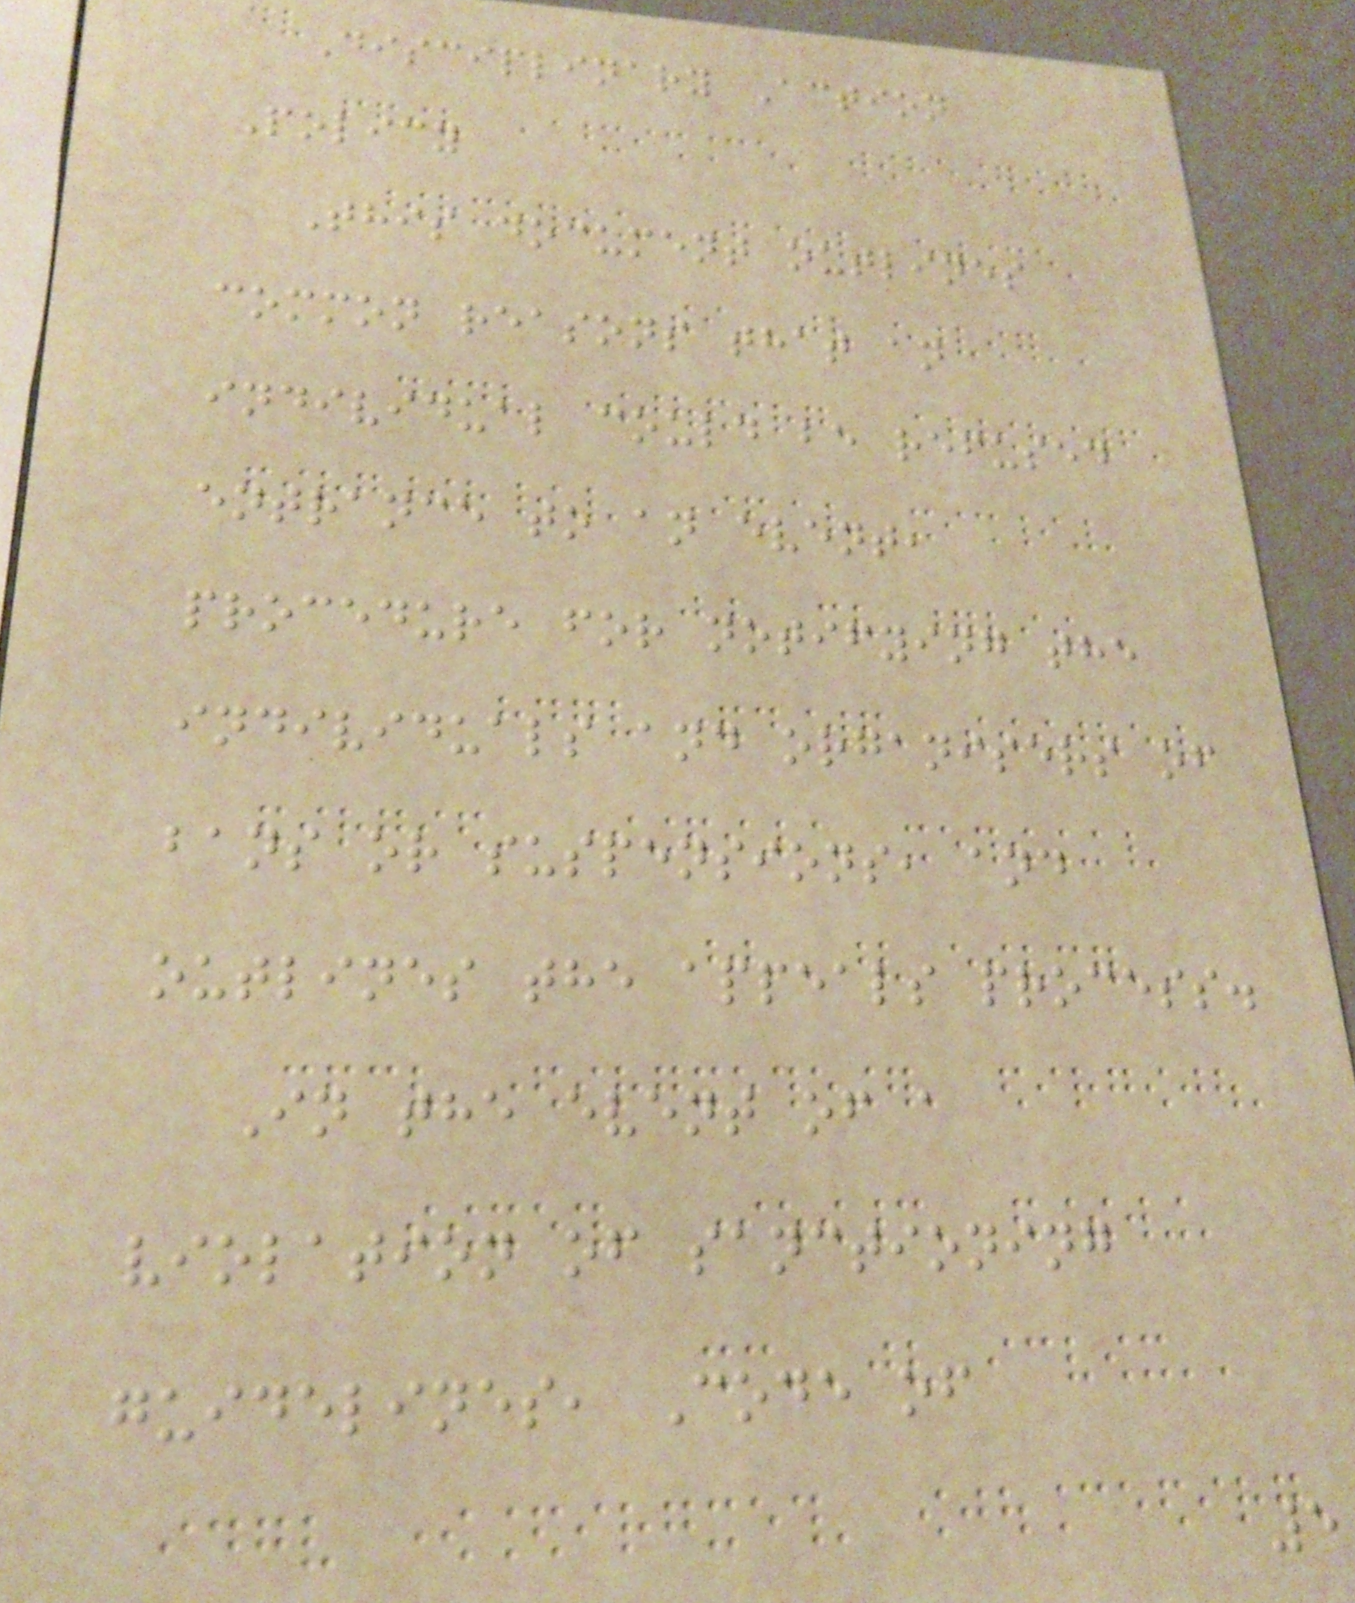Disciplinary Action
Policy
This document outlines
common reasons that an
individual could be refused
entrance to an event,
procedure for notifying the
individuals and organisers of
bans or suspensions, and
outlines the appeals process.
In the event of a
violation of sanctioning
guidelines, Code of
5
